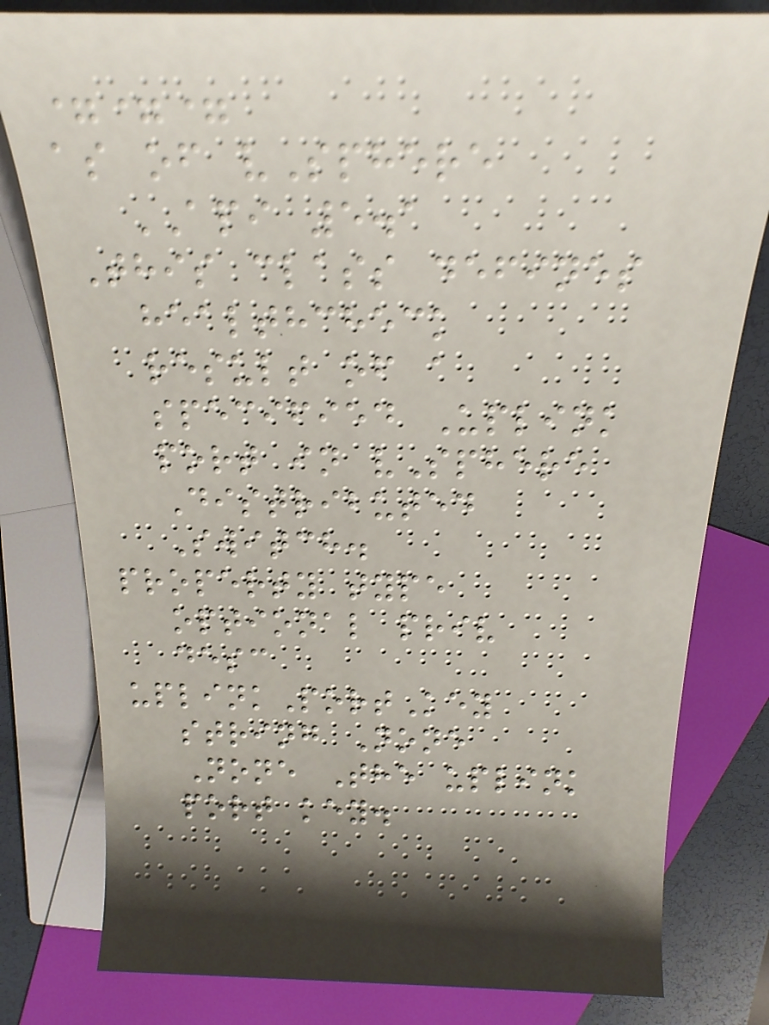===
as of vSphere
API 5.1
This class defines
healthcheck
result of a
specified Uplink
port in vSphere
Distributed
Switch.
property type
optional priv
desc
uplinkPortKey
string None
None The uplink
port key.
